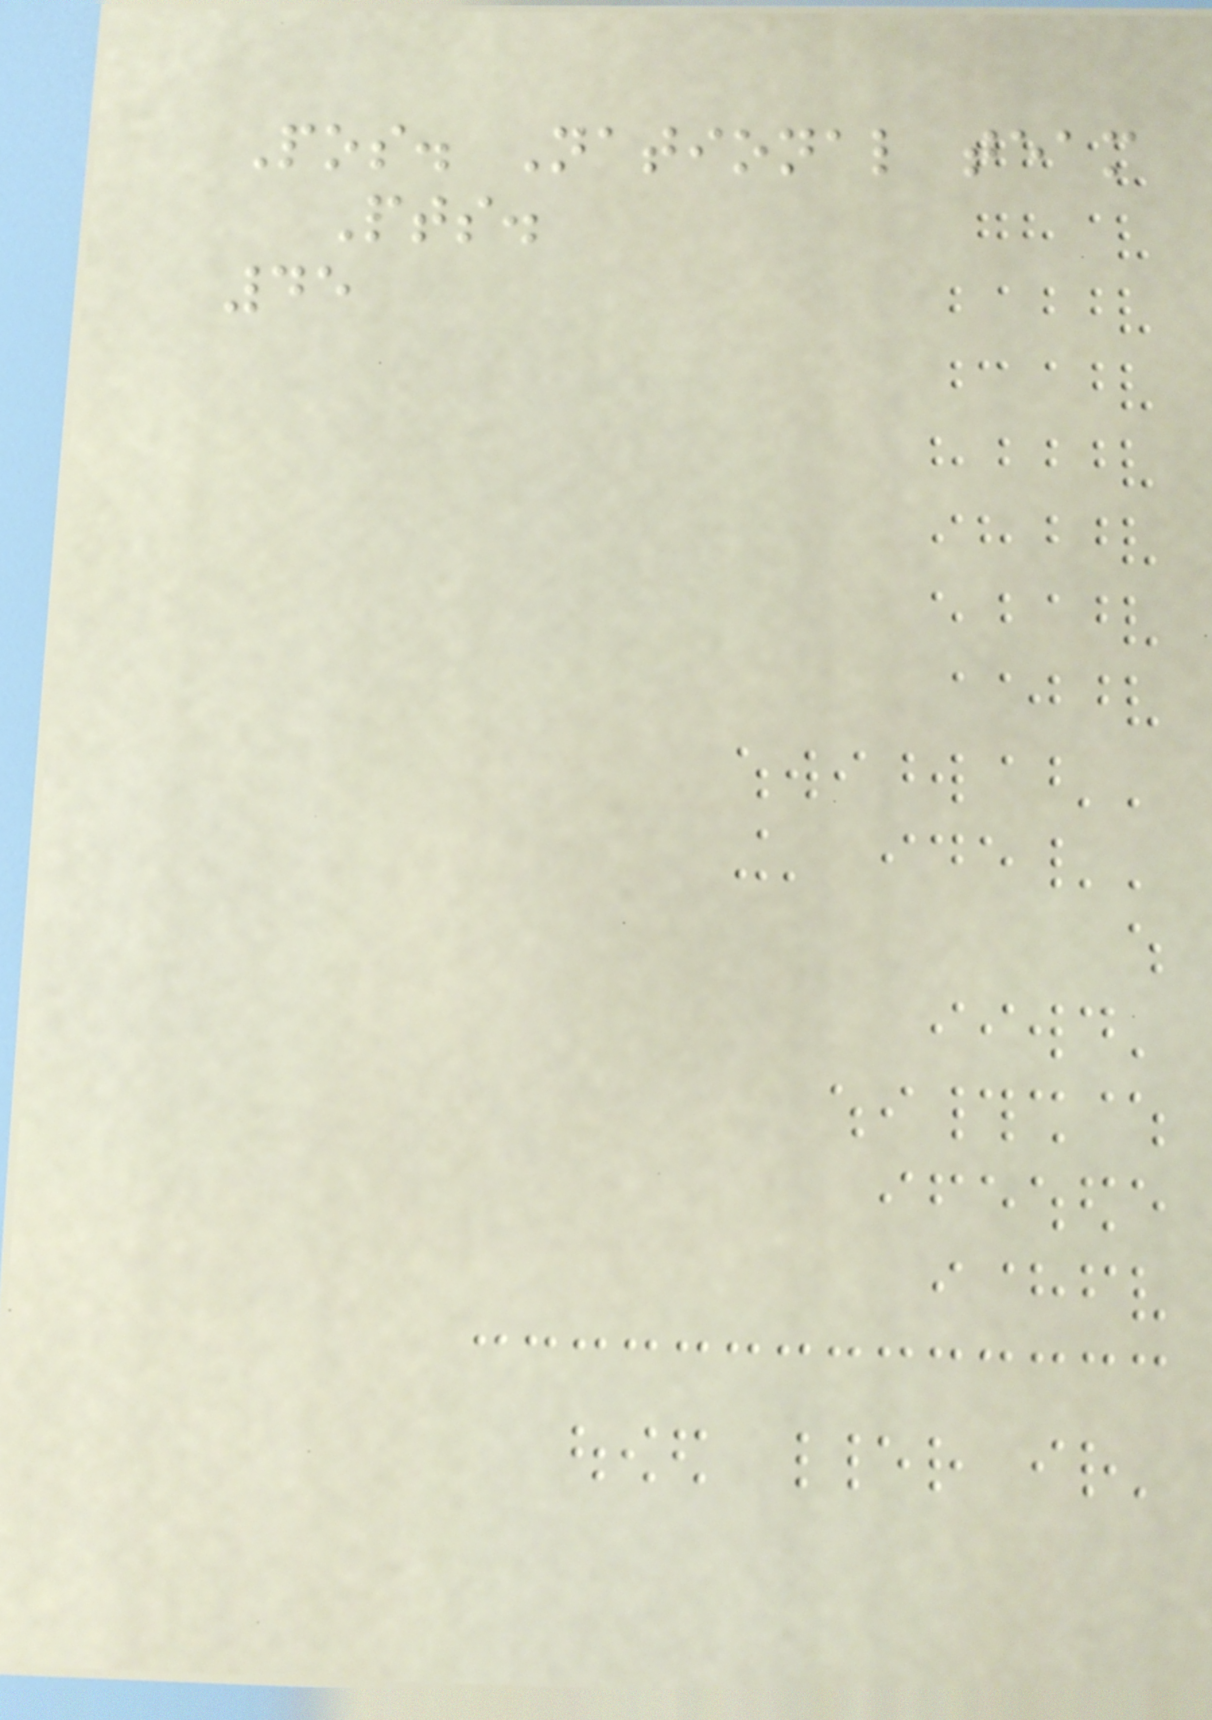Pos. National team
Pts.
45
